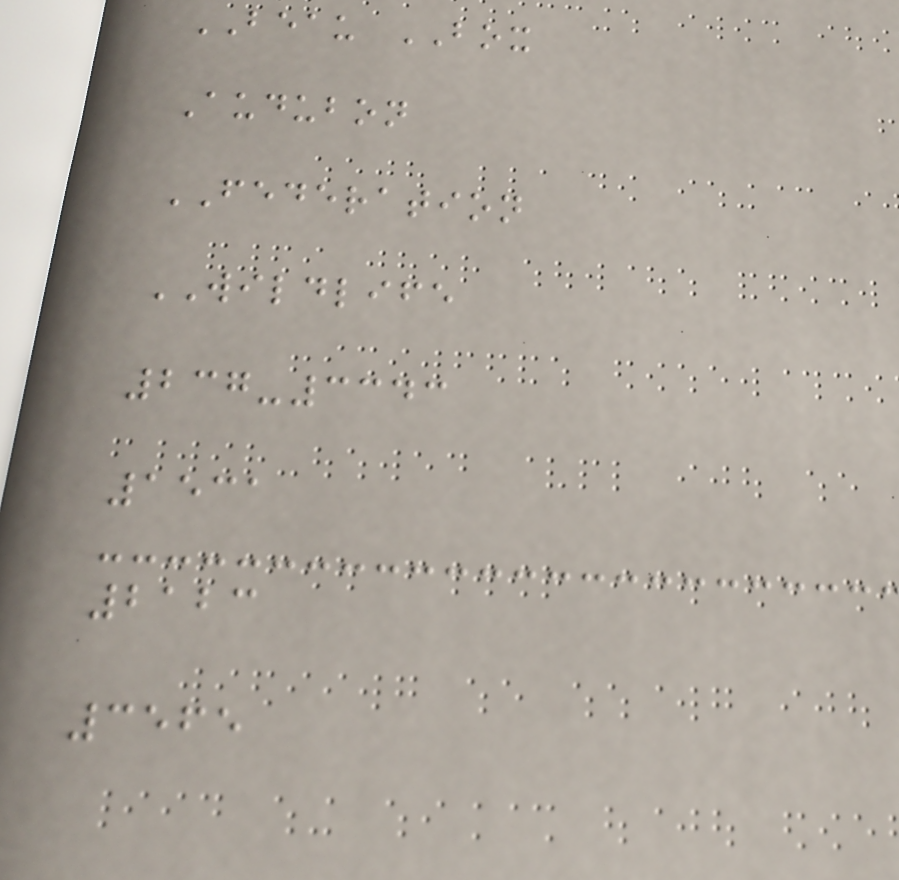BEAU BOX
Audubon
FEDERATION
WILDLIFE
237-3343
1531
2123
3565
